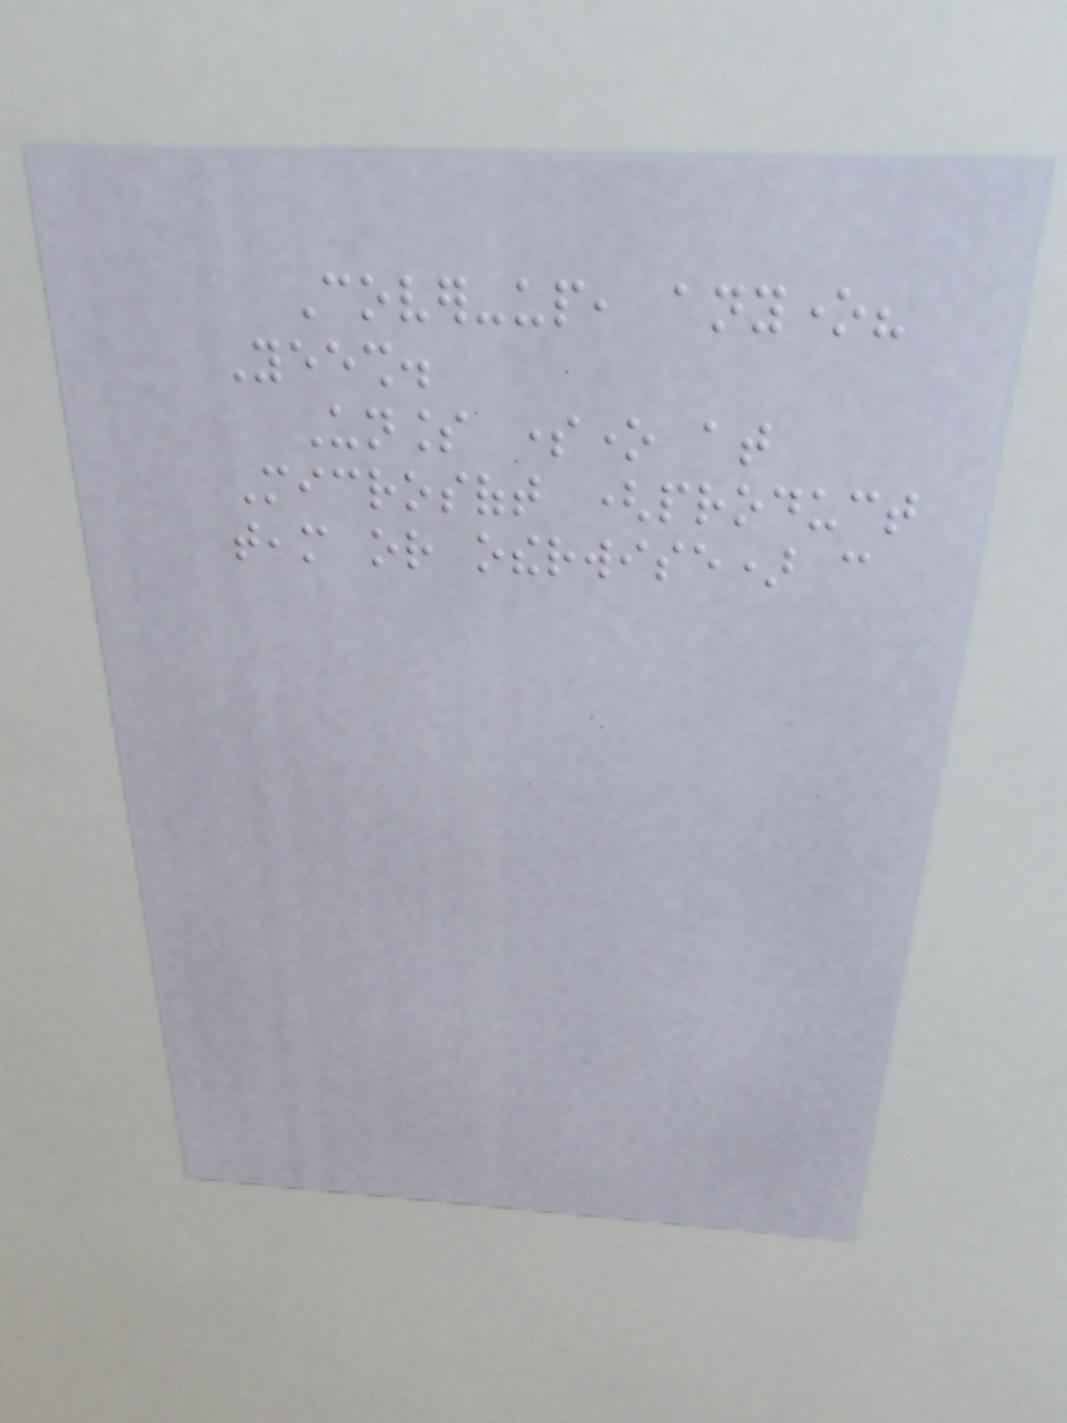Cover-up, anyone?
Yeesh.
Unless someone at
Microsoft (product
team or otherwise) can
